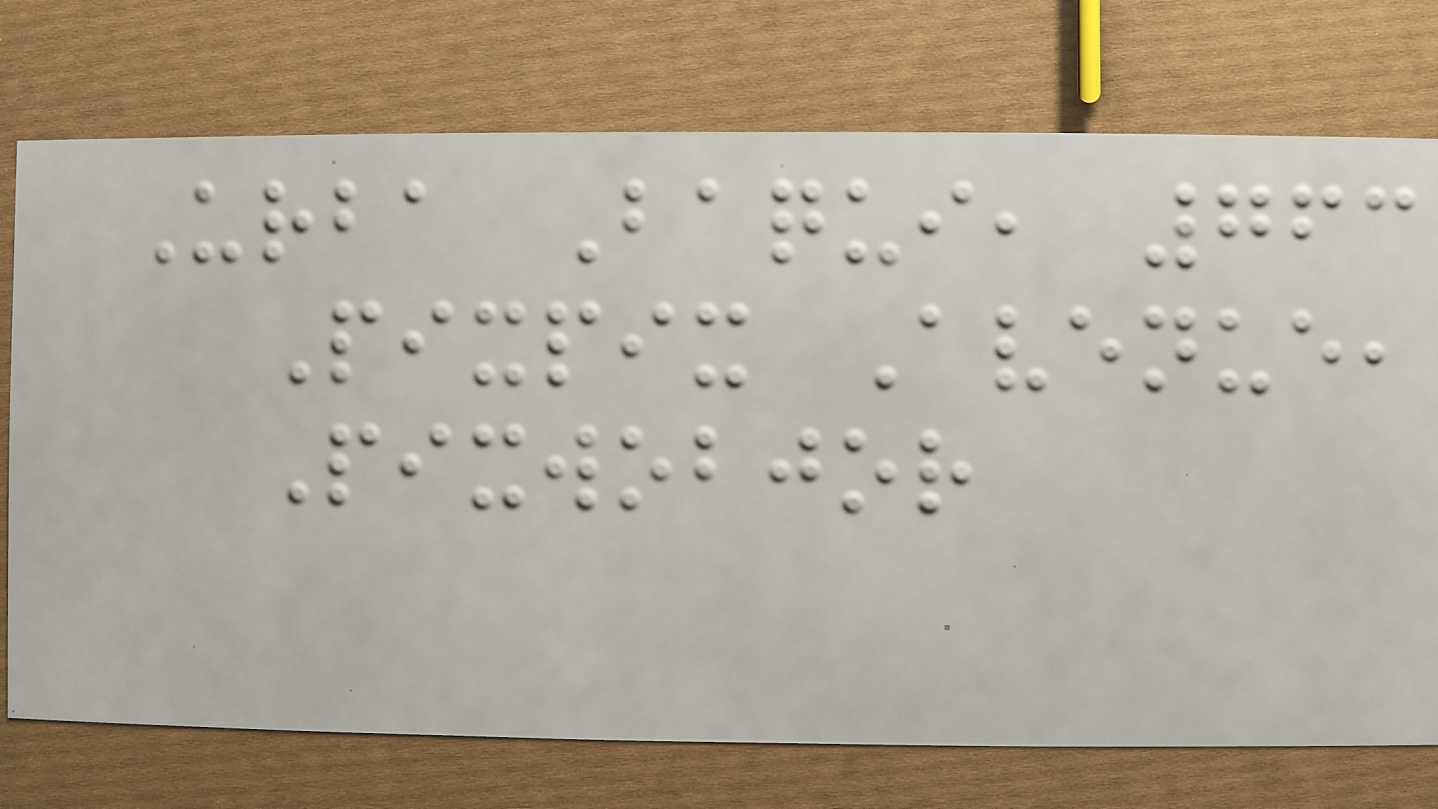Urba Baqui, 763
Pixpix Avenue,
Pixwobjor
